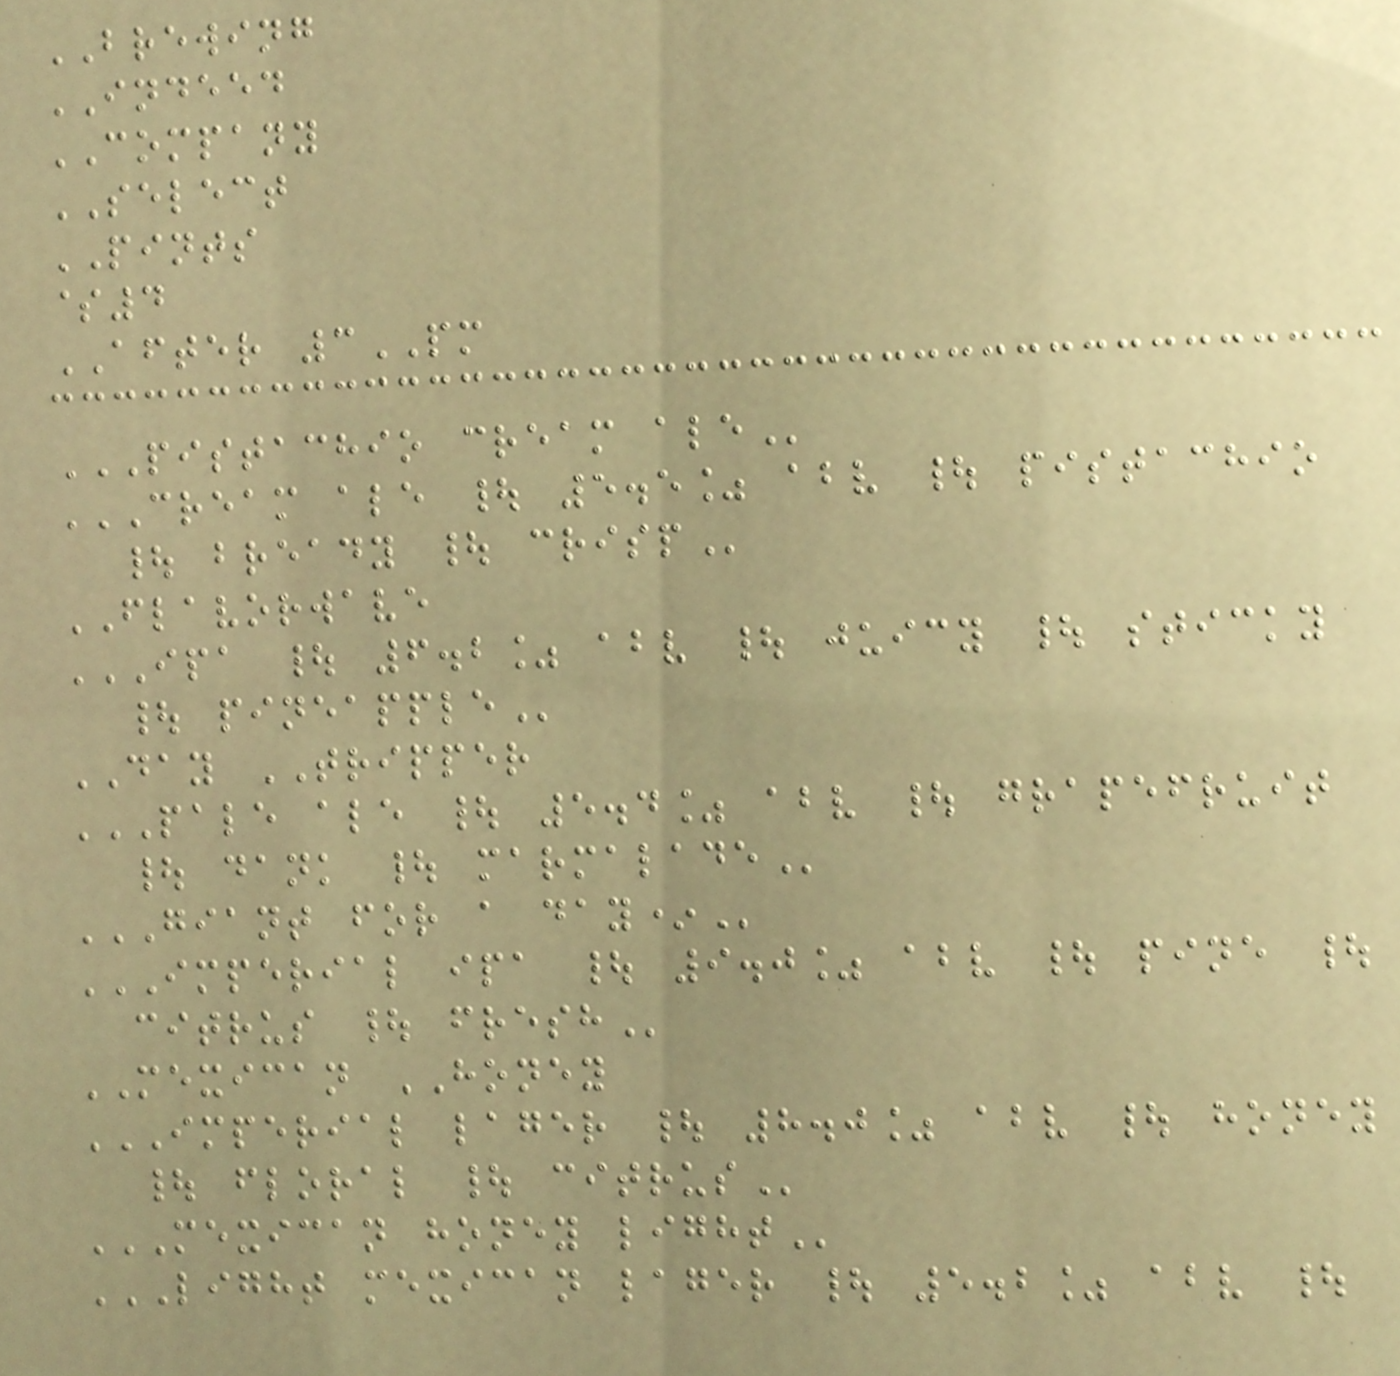BREWING
INDEED
COMPANY
SELECT
PINTS
$4
AFTER 3PM
PISTACHIO CREAM ALE
CREAM ALE | 5.5% ABV | PISTACHIO
| BREADY | CRISP
FLAVORWAVE
IPA | 6.2% ABV | JUICY | STICKY
| PINEAPPLE
DAY TRIPPER
PALE ALE | 5.4% ABV | GRAPEFRUIT
| DANK | MARMALADE
GIANT FOR A DAY*
IMPERIAL IPA | 9.0% ABV | PINE |
CITRUS | FRESH
MEXICAN HONEY
IMPERIAL LAGER | 8.0% ABV | HONEY
| FLORAL | CITRUS
MEXICAN HONEY LIGHT
LIGHT MEXICAN LAGER | 5.2% ABV |
